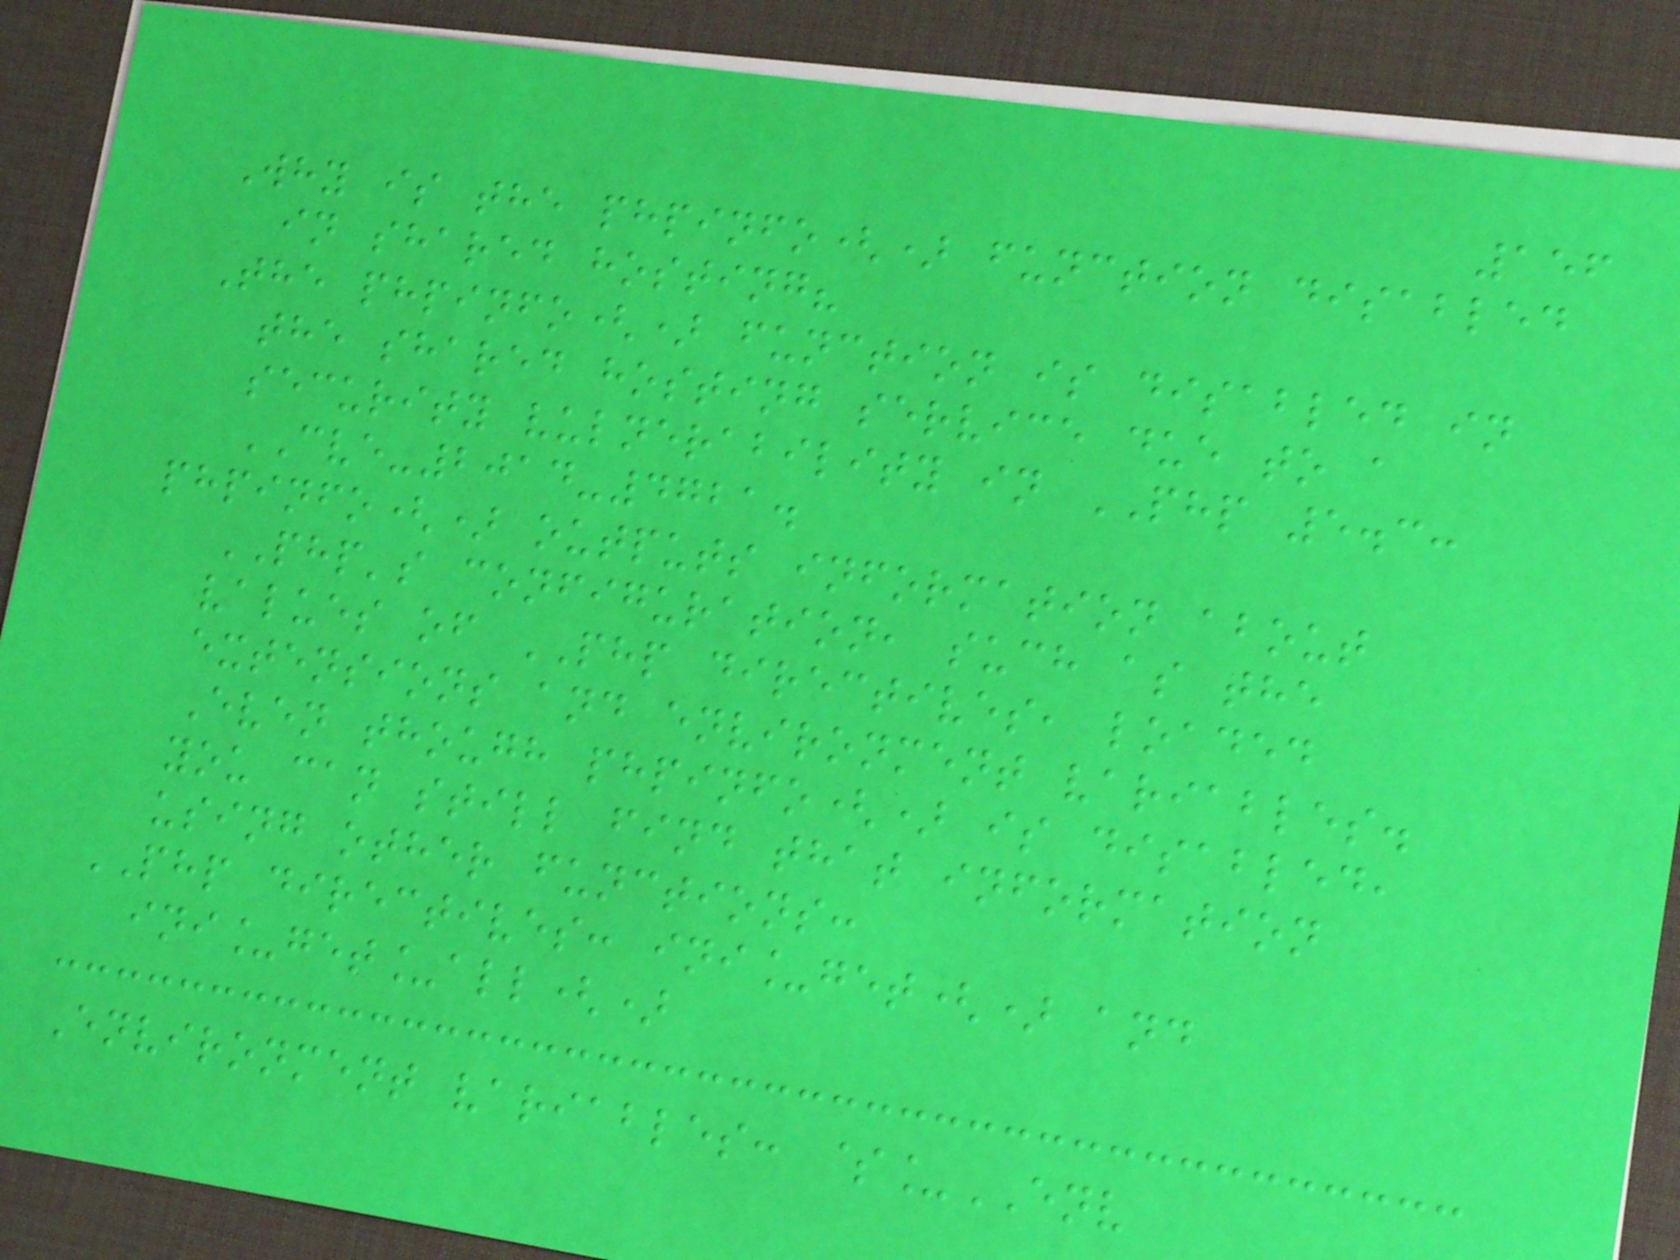156
Why is the phpinfo() function disabled
in shared hosting?
The phpinfo() function is disabled in
the shared hosting service due to a
security vulnerability in PHP 5.3:
CVE-2014-4721.
phpinfo() outputs information about
PHP's configuration, such as the
values of PHP directives, loaded
extensions and environment variables.
Even though phpinfo() is disabled,
you can still find that information
using other functions:
PHP directives: ini_get() and
ini_get_all()
Environment variables: $_ENV
